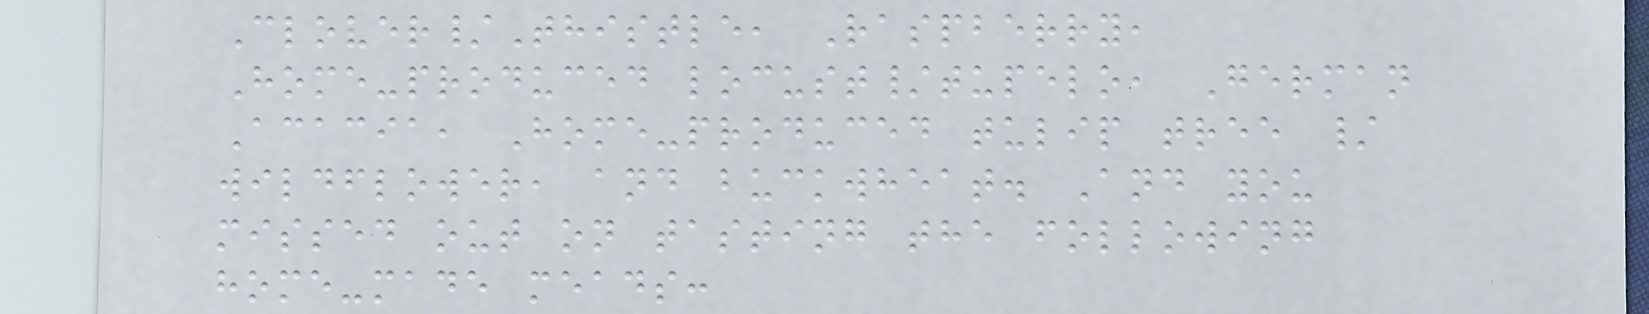Clover/Thistle, Raspberry,
Home-produced locust/tupelo, German
Acacia, Home-produced tulip tree /
wildflower, and buckwheat. And you
missed out on tasting the following
home-made meads:
